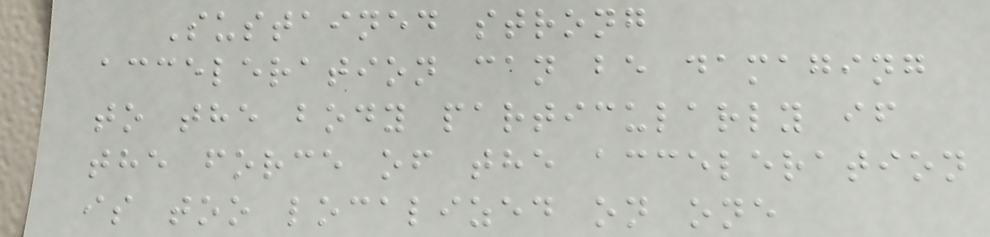Sustained strong
acceleration can be damaging
to the body particularly if
the force of the acceleration
is too localized on one
